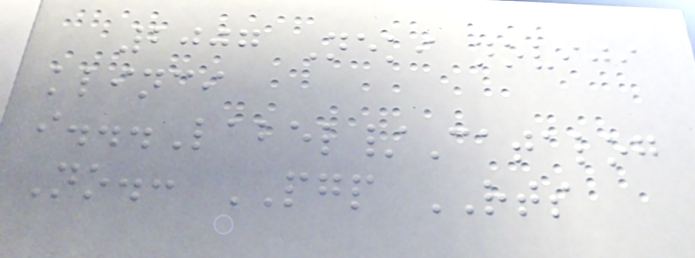2007 Neki noviji
klinci
i...Label/Catalog
No.: PGP RTS
